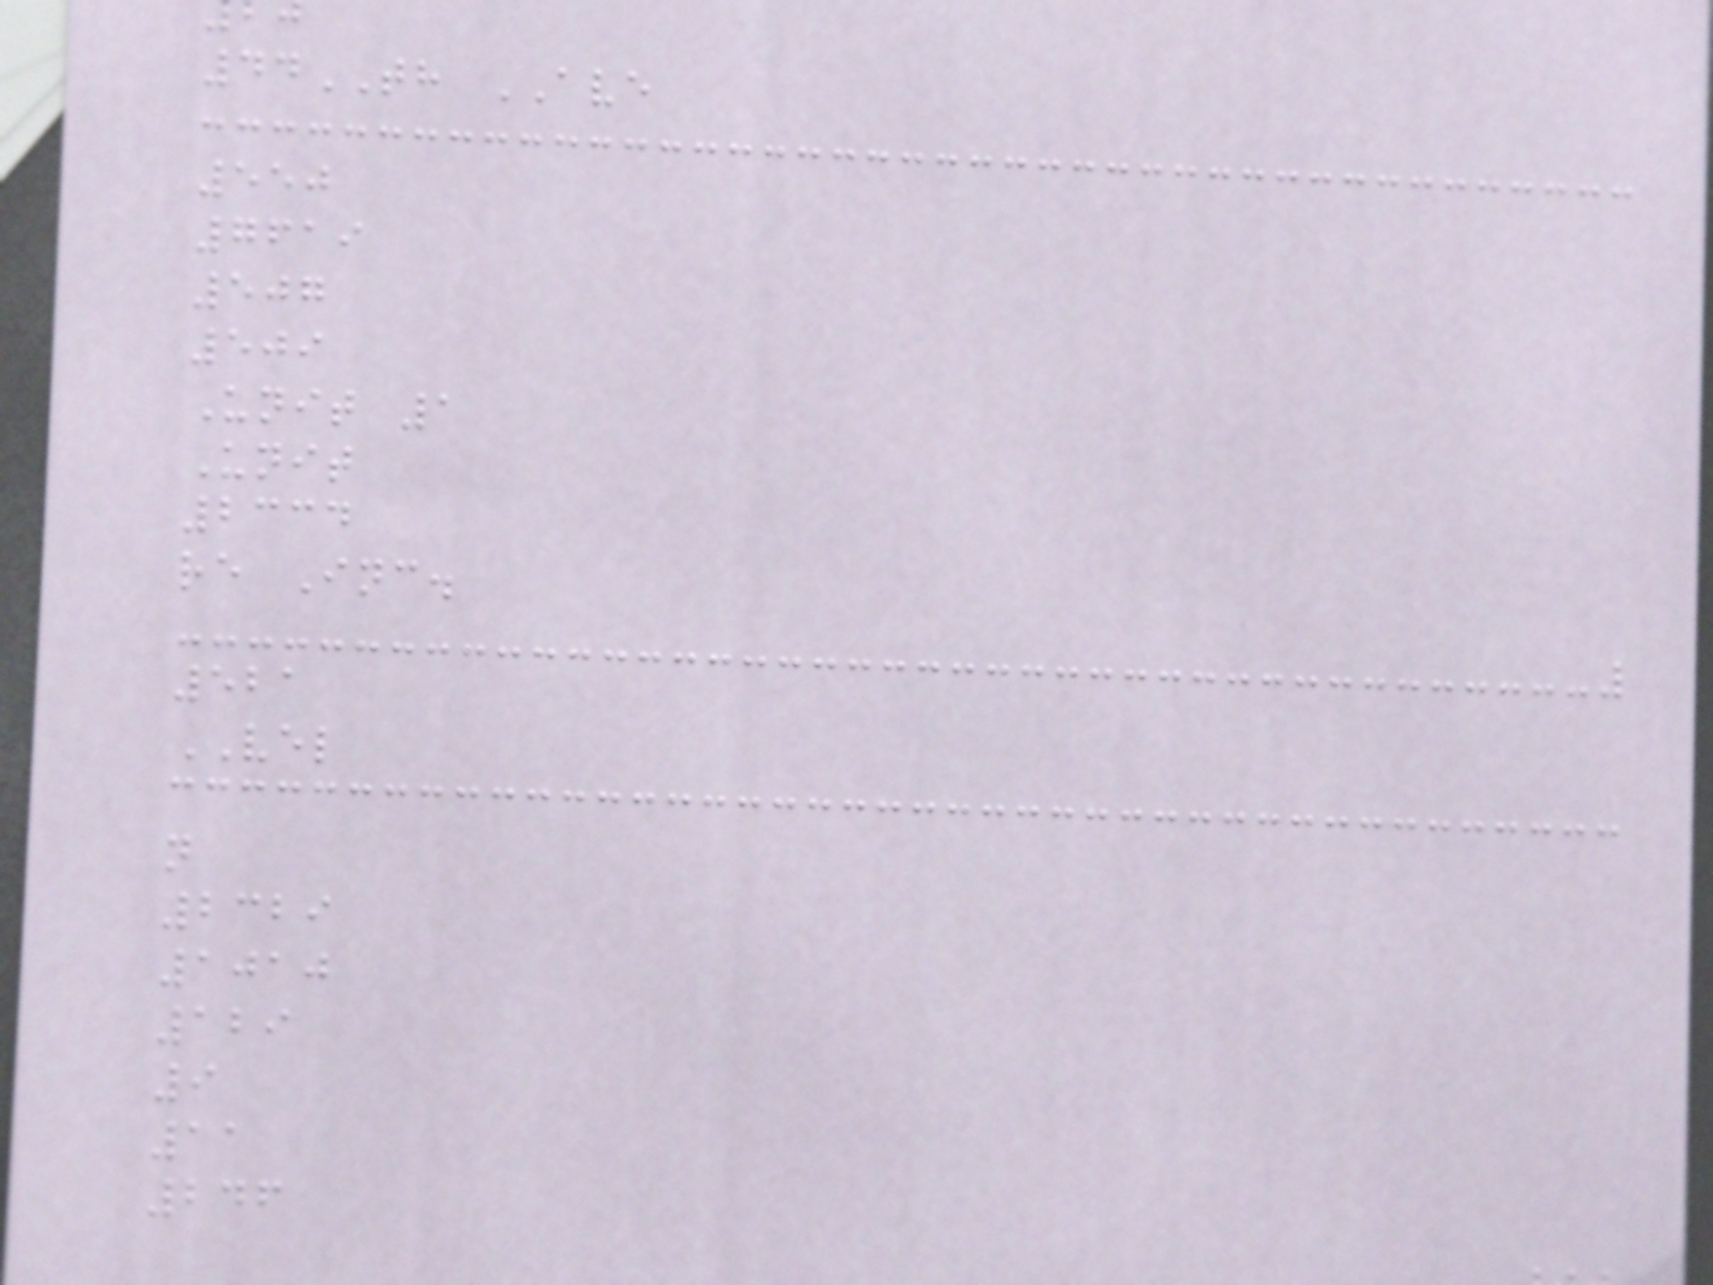44TH AVE
550
7619
507
509
Unit 1
Unit
2334
re Inc.
521
VEL
n
2329
1010
129
9
11
246
